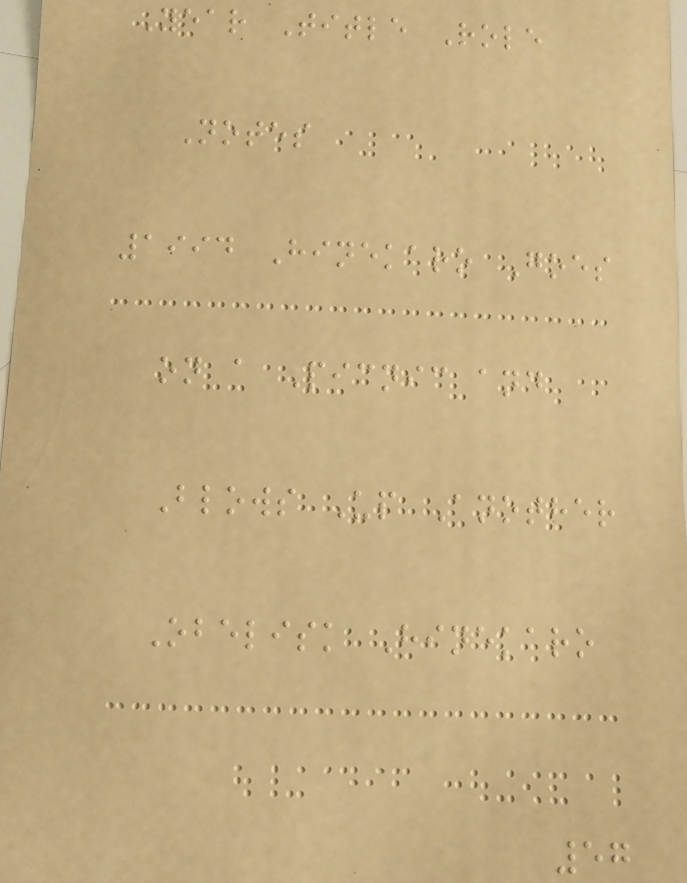Year Title Role
Notes
1994 Hinekaro Goes
on a Picnic and
Blows Up Another
Obelisk Hinekaro
57
